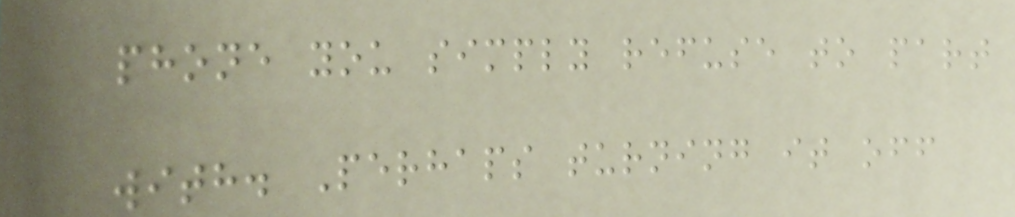phone you simply refuse to part
with. Perhaps turning it off
